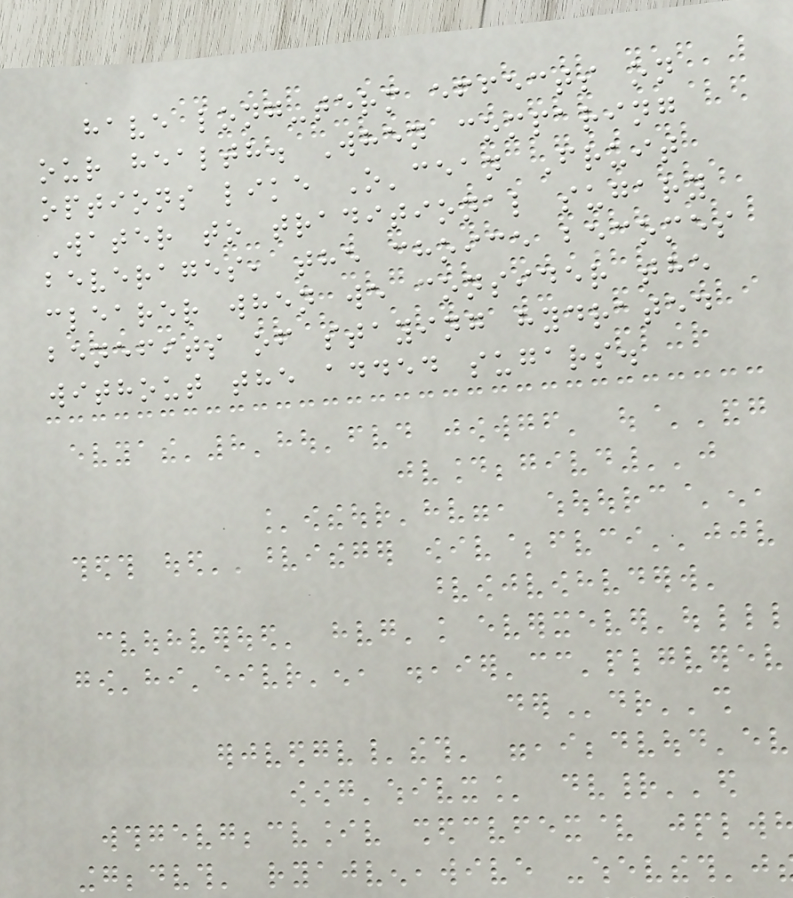have long-term effects on
our health. When comparing
options like O'cean Fruit
Water to traditional sugary
beverages, the choice becomes
clearer when we consider the
benefits of staying hydrated
without the added sugars.
